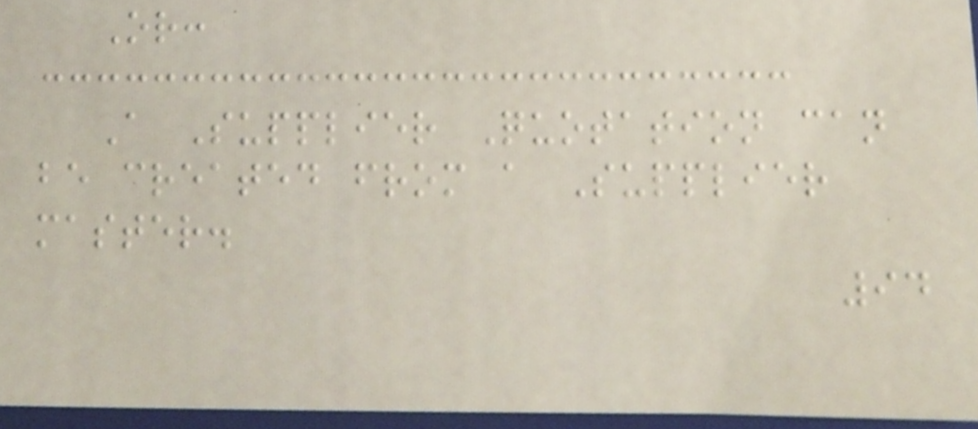Or:
A Supplier Quotation can
be created from a Supplier
master.
94
